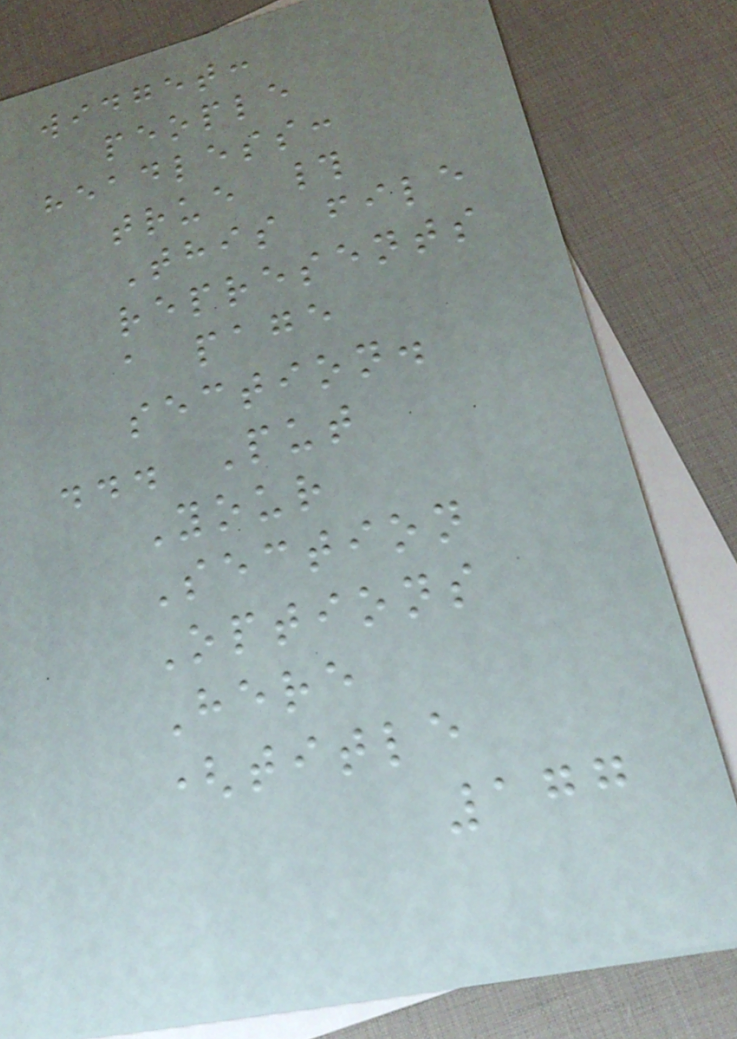widget:
people
headless:
true #
This file
represents
a page
section.
... Put
Your
Section
Options
Here
(title
177
